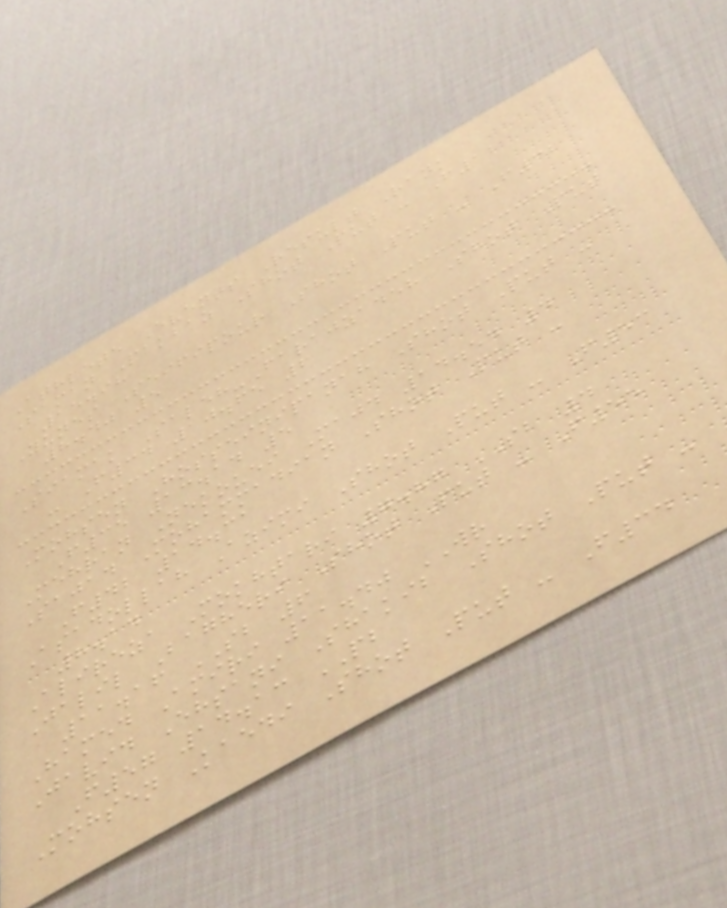Athlete Events Result Rank
Saman Pakbaz Shot Put - F12
15.98
Yunes Seifipour Shot Put - F32
8.40 5
Siamak Saleh-Farajzadeh Shot Put
- F34 10.65 6
Mohsen Hosseinipanah Shot Put -
F35 13.14 5
Mehran Nekouei Majd 14.54 4
Sajad Mohammadian Shot Put -
F42 14.31
Asadollah Azimi Shot Put - F53
8.14
Alireza Mokhtari 7.87 SB 4
Jalil Bagheri Shot Put - F55
11.16 SB 6
Hamed Amiri 11.40 WR
Javid Ehsani Shakib Shot Put -
F57 14.13 PB
Mohsen Kaedi Shot Put - F34
